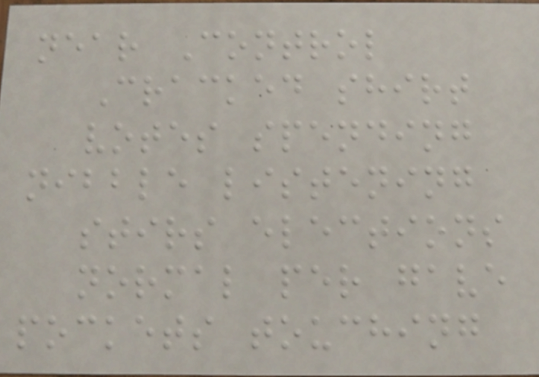near Control
Cracked shirt
votes spending
nibble listening
stirs elections
normal per gave
pockets touching
